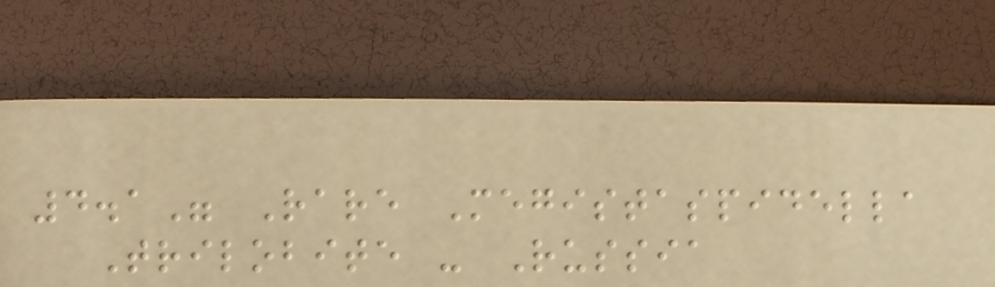4.1" Rare Megistaspidella
Trilobite - Russia
